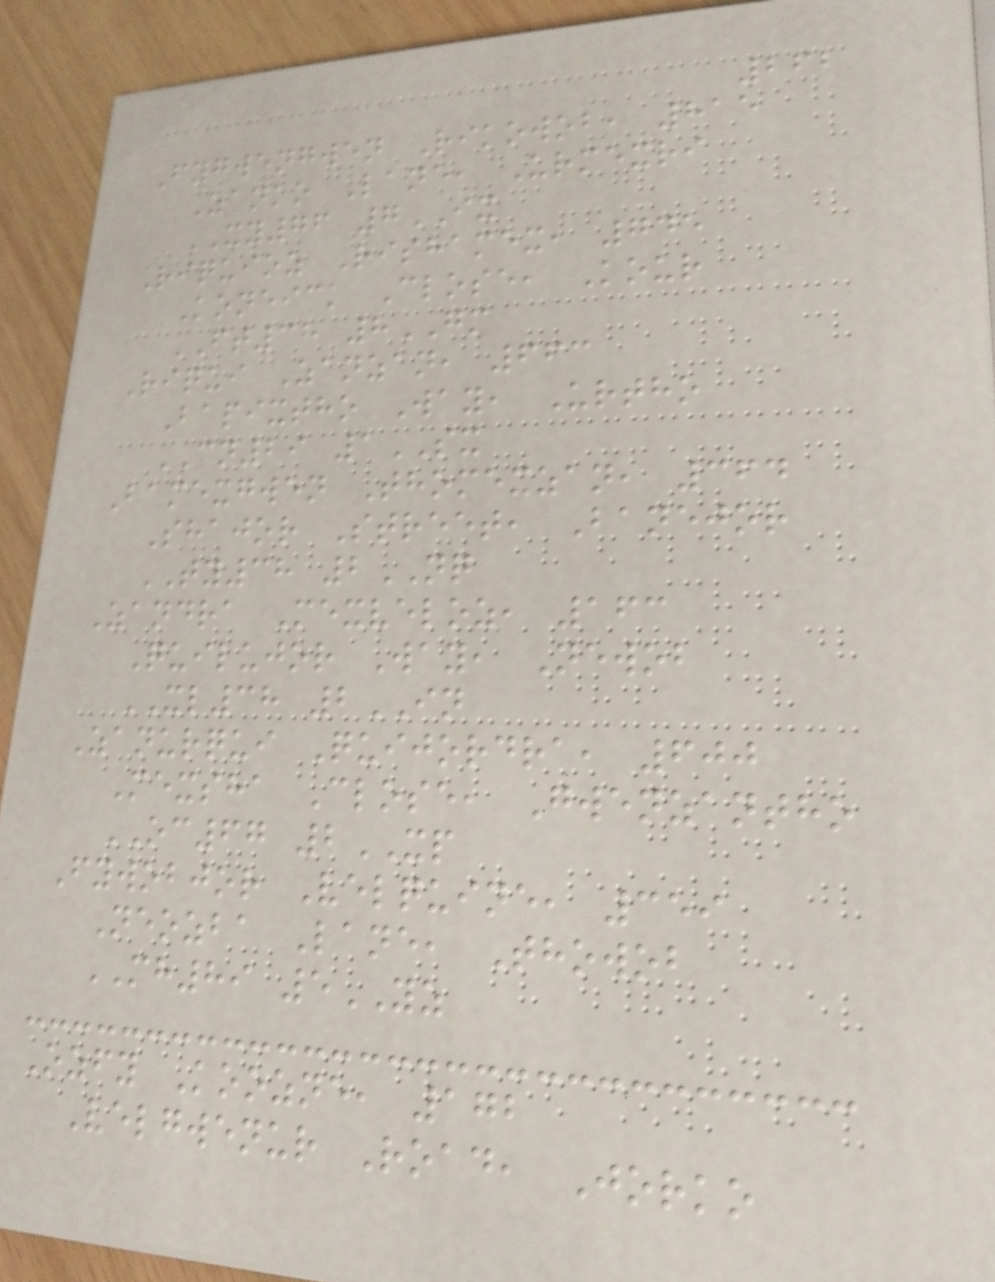262
Fygwengwen Rikowob, 815
Zanko Lane, Urmexri
XY76 7IX
Riquioz Rishamex, 745
Koneick Close, Kour
FT38 8GM
Riqui Zanzan, 663
Bapixtho Way, Urtho
CN29 1SX
Bamexgwen Thomexzan, 364
Shajor Street, Banejor
TY38 2NQ
Zandra Mexveloz, 163
Quilujor Way, Newob
XL38 2IN
Zanurqui Quijordra, 600
Mexsha Close, Gwenzantho
OC67 2XP
Fywobjor Velquine, 359
Neozba Lane, Thowob
MH89 5YZ
Ozfy Koozne, 172
Velgwenur Road, Jorko
